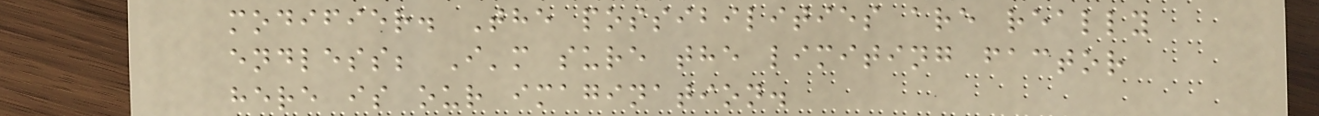modifier. The possibilities are really
endless; I'm sure the limiting factor
here is our imagination.
